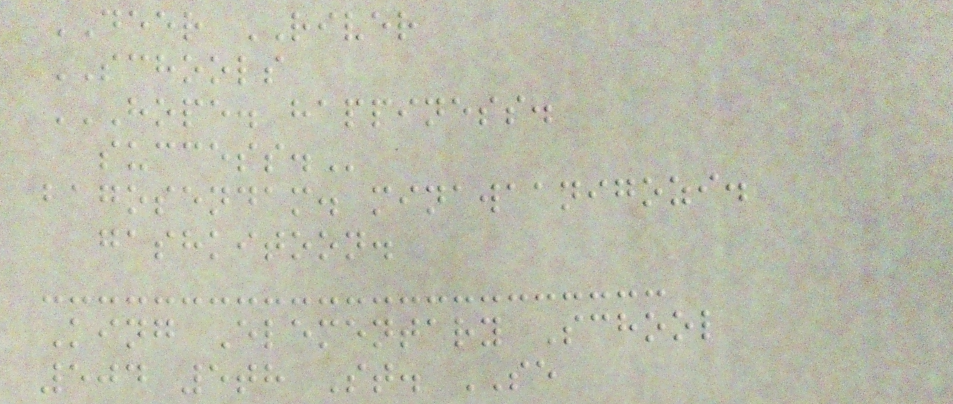DEER RIVER
SCHOOLS
HOPE. HAPPINESS.
SUCCESS.
bagosendam. minawaanigozi.
gashkitoon.
King Elementary School
504 5th St. SE
